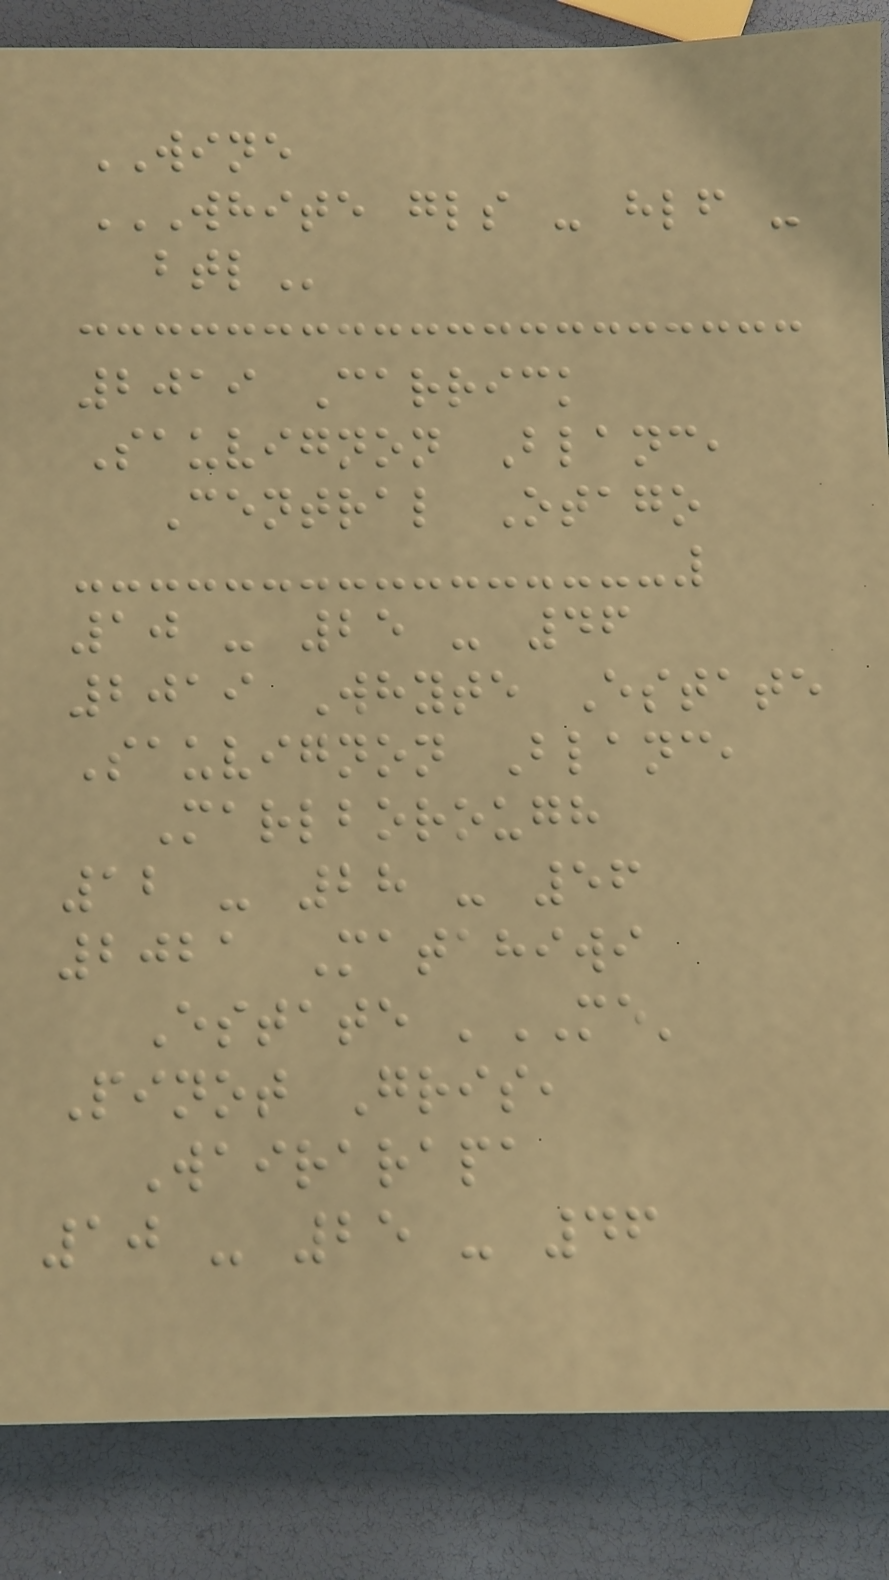WINE
WHITE GLS - HLF -
BTL
2019 Carrick
Sauvignon Blanc,
Central Otago
10 - 25 - 46
2019 Whyte Estate
Sauvignon Blanc,
Marlborough
12 - 28 - 56
2021 Matahiwi
Estate 'ME'
Pinot Gris,
Wairarapa
10 - 25 - 46
